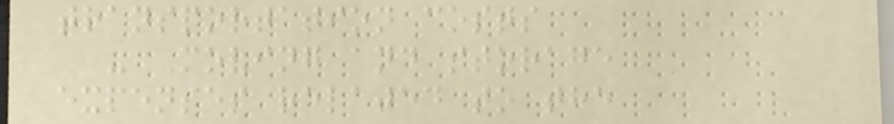transportation costs
- Moving and storage
expenses related to the
